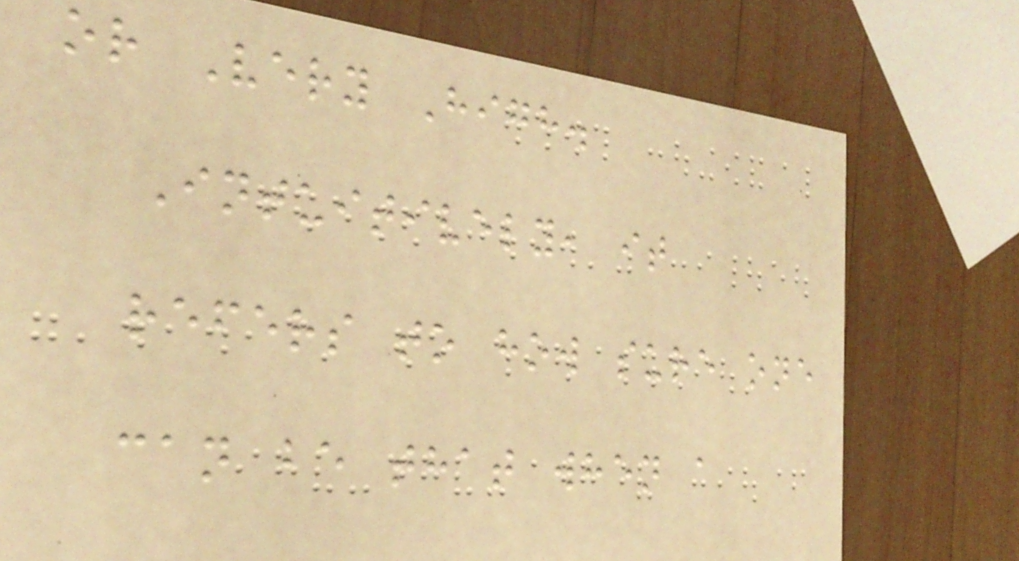or Very High.
Intuitively, it
refers to how sure one
can be that when a
